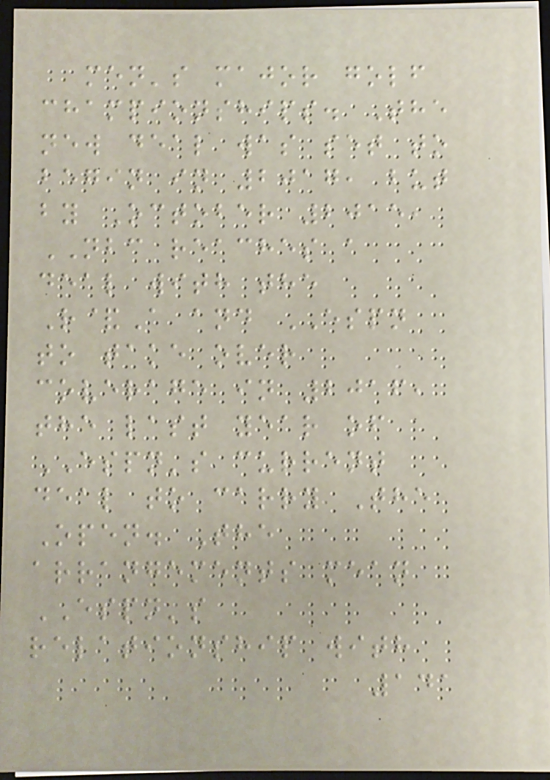men's major golf
championships. The
new deal was set to
begin in 2017, but
by October 2015,
NBC reaches a
deal with the
R&A and ESPN
to take over
coverage in 2016,
the last year of
ESPN's current
deal to carry The
Open. The
arrangements mean
ESPN's
relationship with
141
